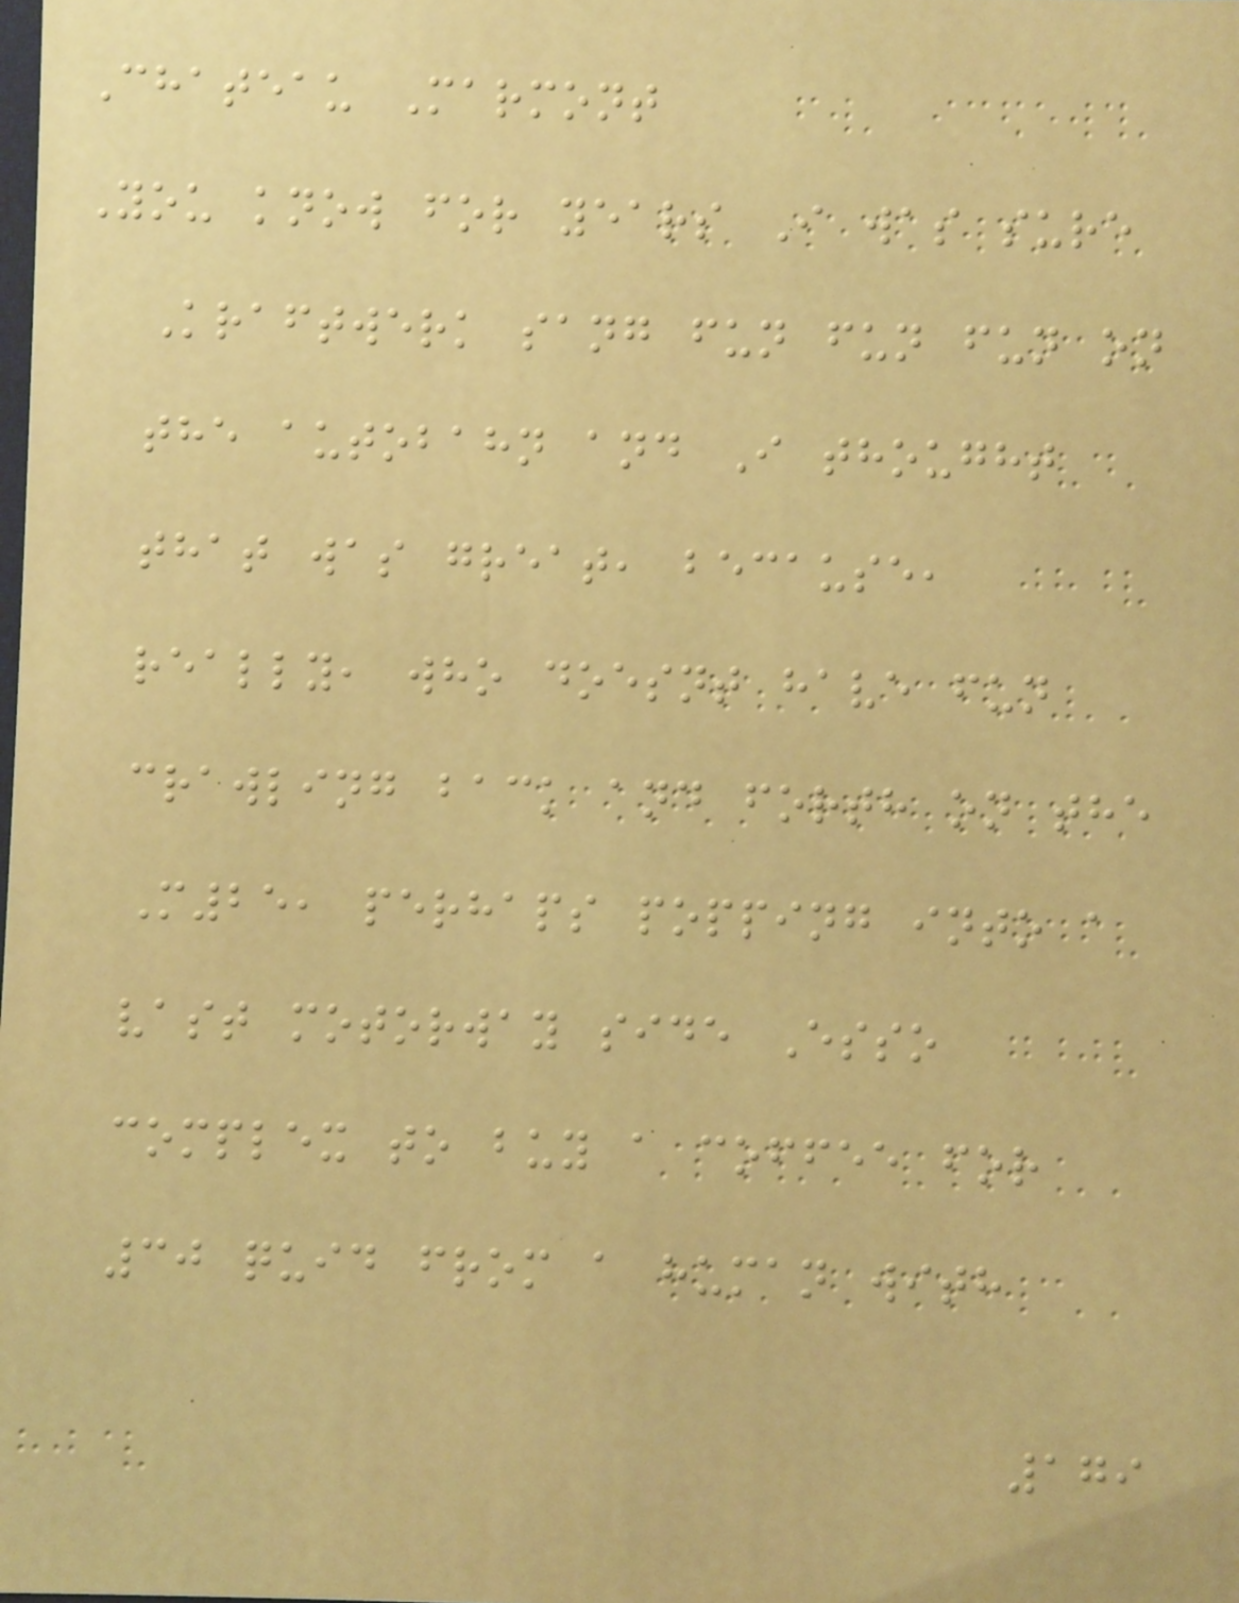Chateau Marmont
You know for years I was sure
Kraftwerk sang fun fun fun on
the autobahn and I thought
that was great, because,
really, who doesnt have fun
crawling back and forth on the
M25, perhaps popping into a
vast motorway side Esso
complex to buy a coffee for
30 quid from a human with
179
